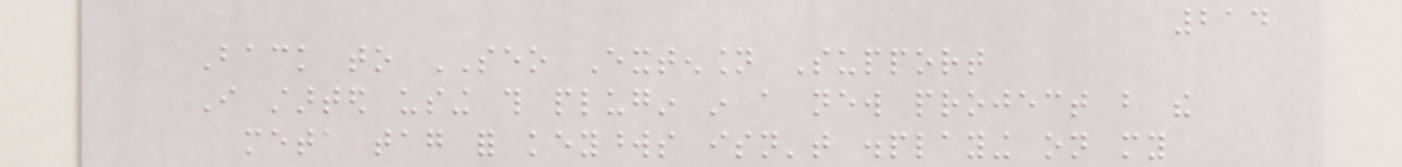214
Back to SEO Extension Support
I started using this plugin in a new project but the
meta tag for keywords isn't displaying on my
